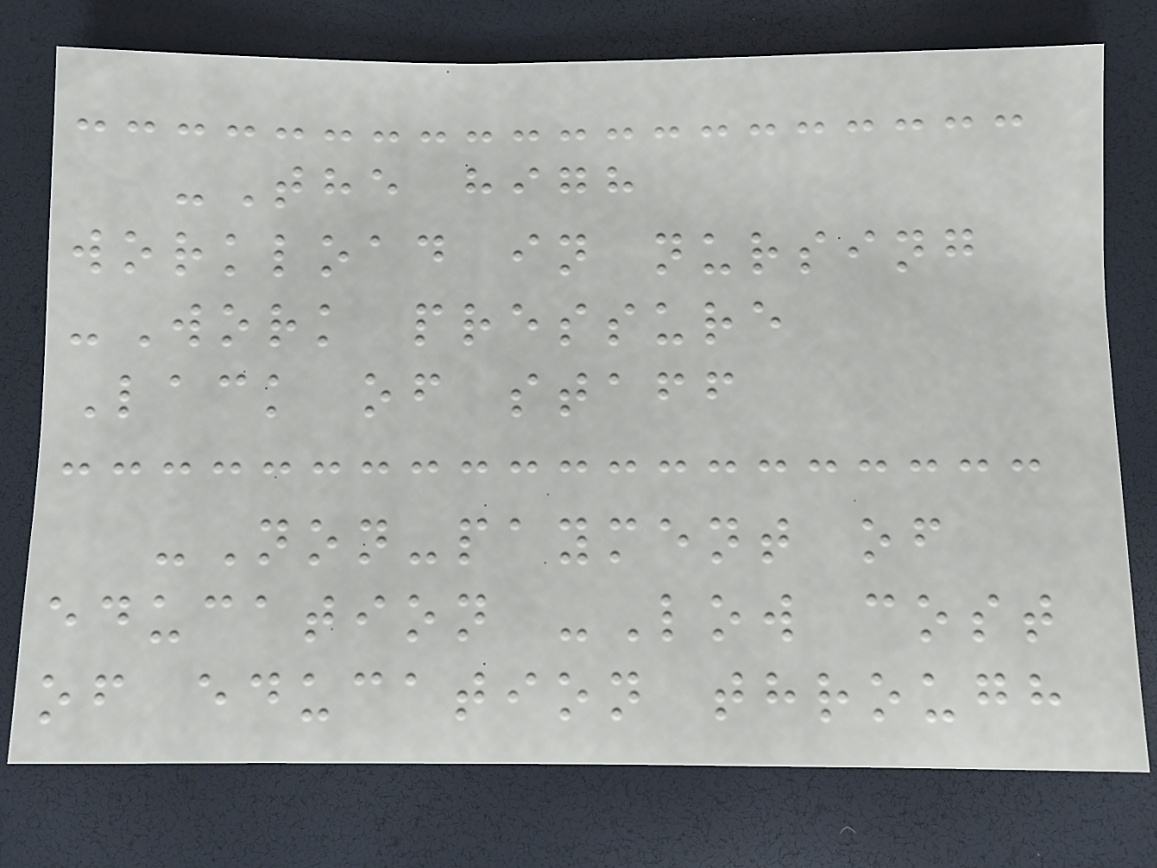-The high
workload in nursing
-Work pressure
Lack of staff
-Non-payment of
education -Low cost
of education through
